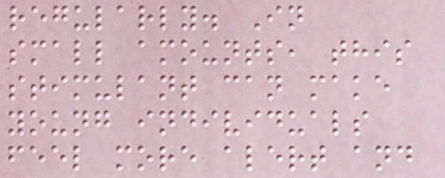regularly. In
small amounts, this
stimulant can make
young individuals
feel more alert and
